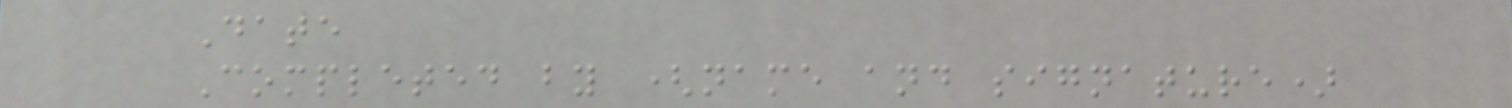Date
Completed by (name and signature)
